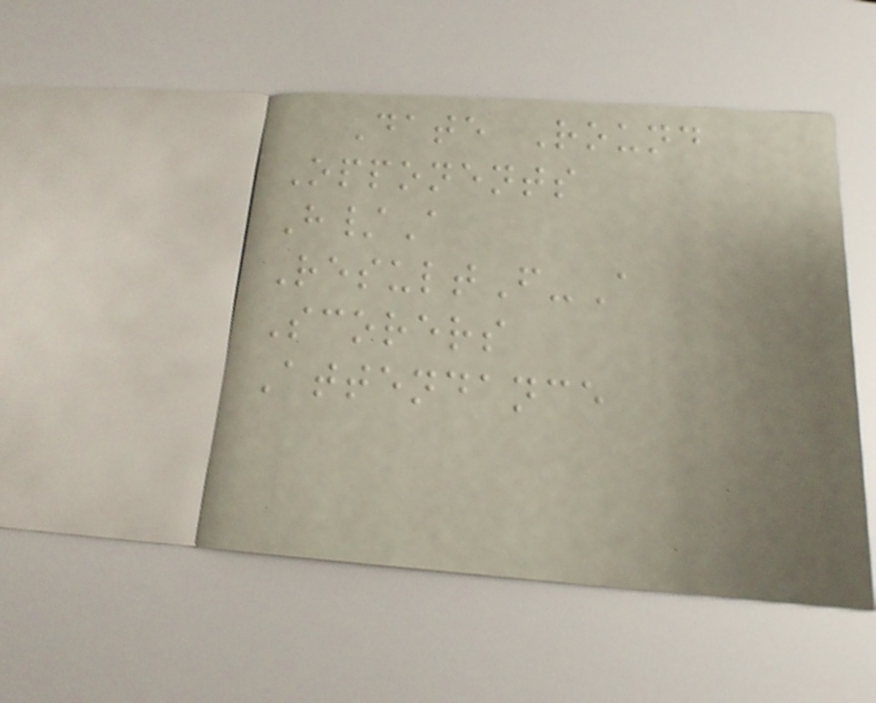Date Round
Opponents
H/A
ResultF-A
Scorers
Attendance
